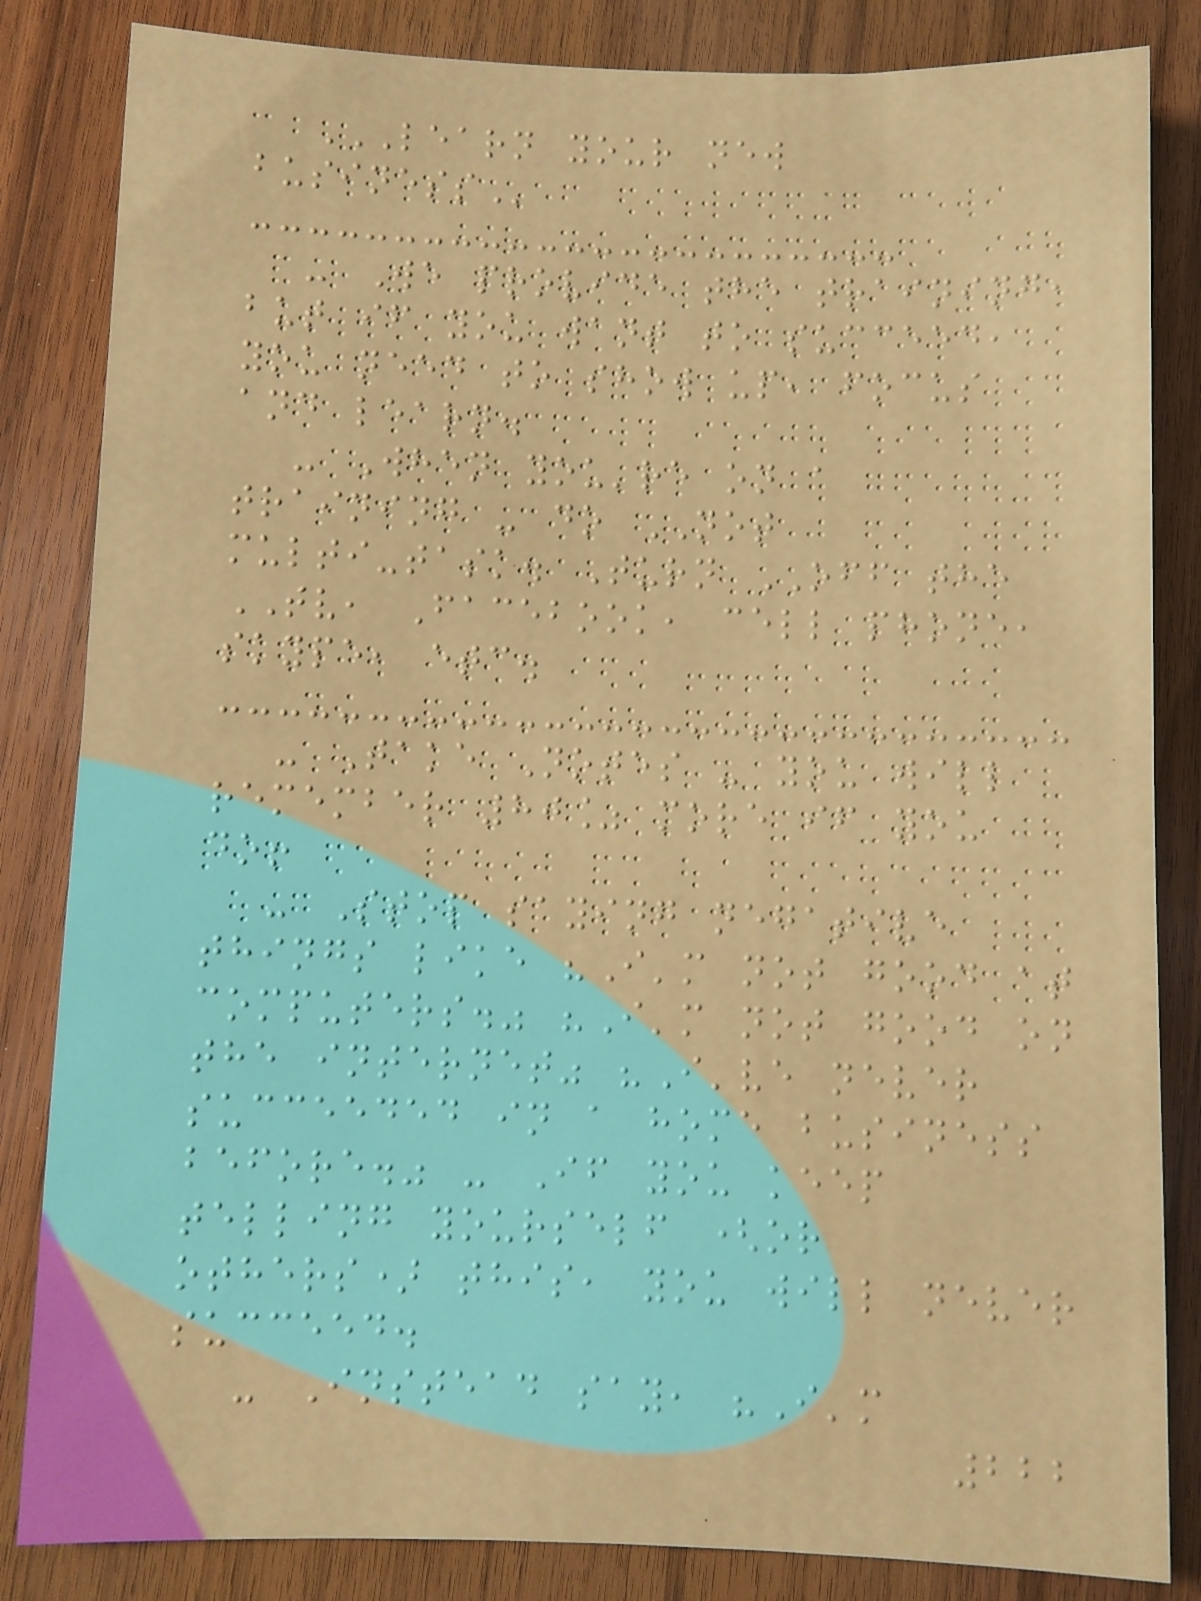LEARN YOUR NEW
BUSINESS
- We provide the training,
but if you want to succeed,
you need to show up, focus
and learn.
- When you're on a
training - do NOT
multi-task. Turn OFF the
TV, Facebook, cell phone,
skype, etc.
- Take Notes - you will
remember 80% more if you
do!
- Stop saying negative
things like "I'm not good at
computers." "I'm not good on
the internet" "I've never
succeeded in a home business
before." - If you keep
telling yourself (or
others) this, you will never
succeed.
- Instead say, "I'm
222
